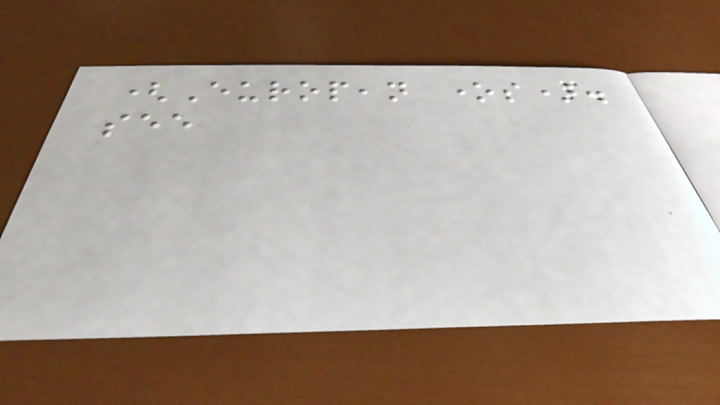(European ones).
see
